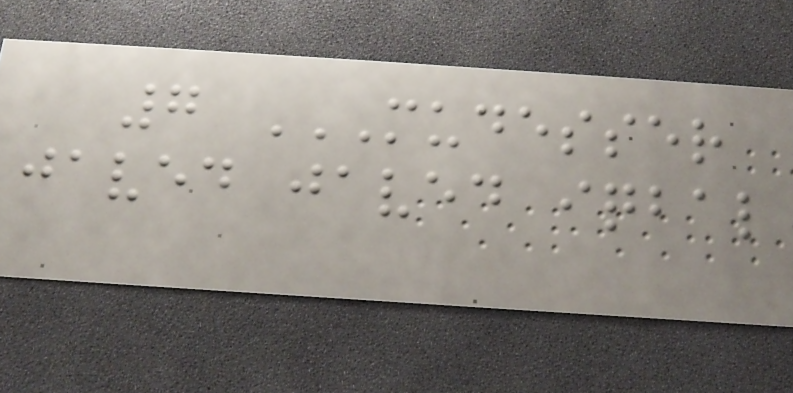7 MUDESSER
JAVED JAVED IQBAL
